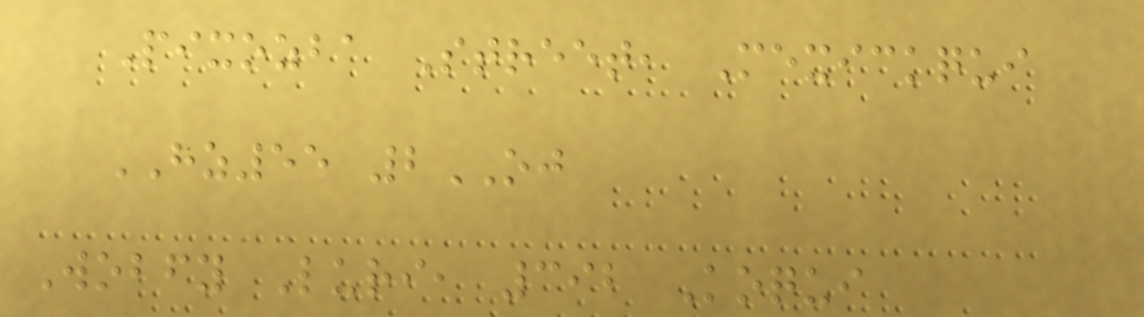Pixozba Street, Mexickqui
HZ55 2OJ
Wobfy Luri, 392 Koqui
